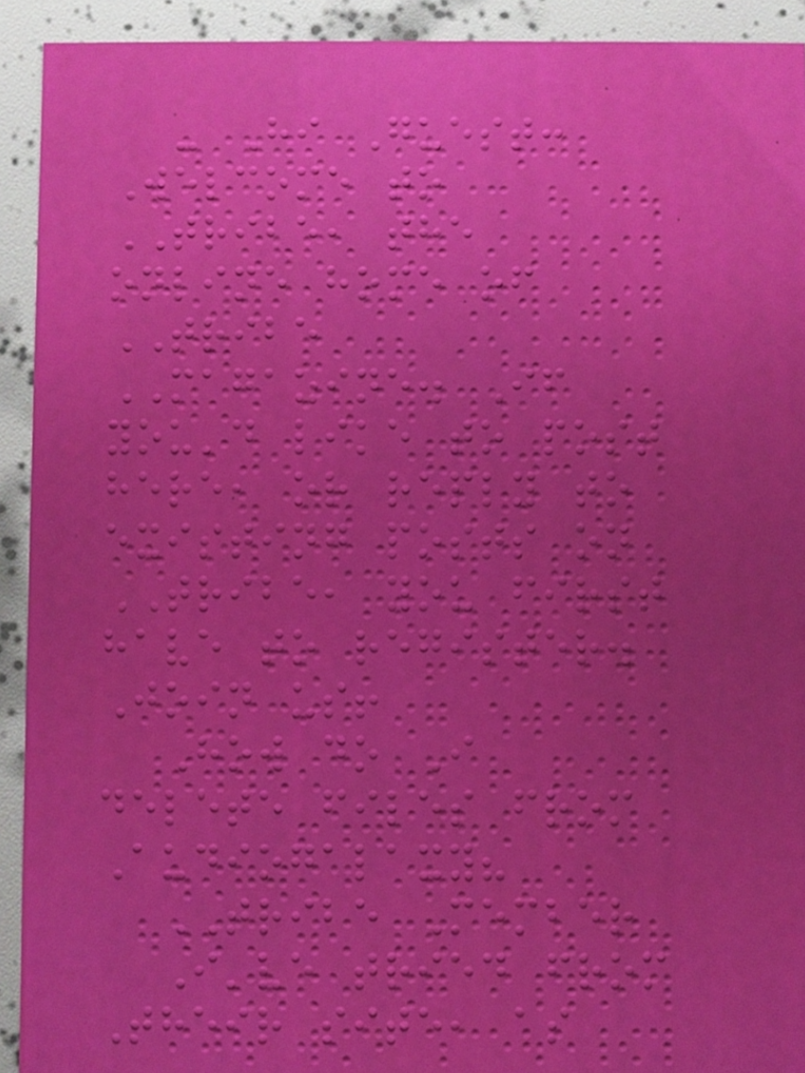- Hi Guest:
Welcome to
TRIBE, the
online home of
TRIBE
MAGAZINE. If
you'd like to post
here, or reply to
existing posts on
TRIBE, you first
have to register.
Join us!
How do I
delete files from
Audiogalaxy?
TRIBE Member
I've tried from
Their site, as
